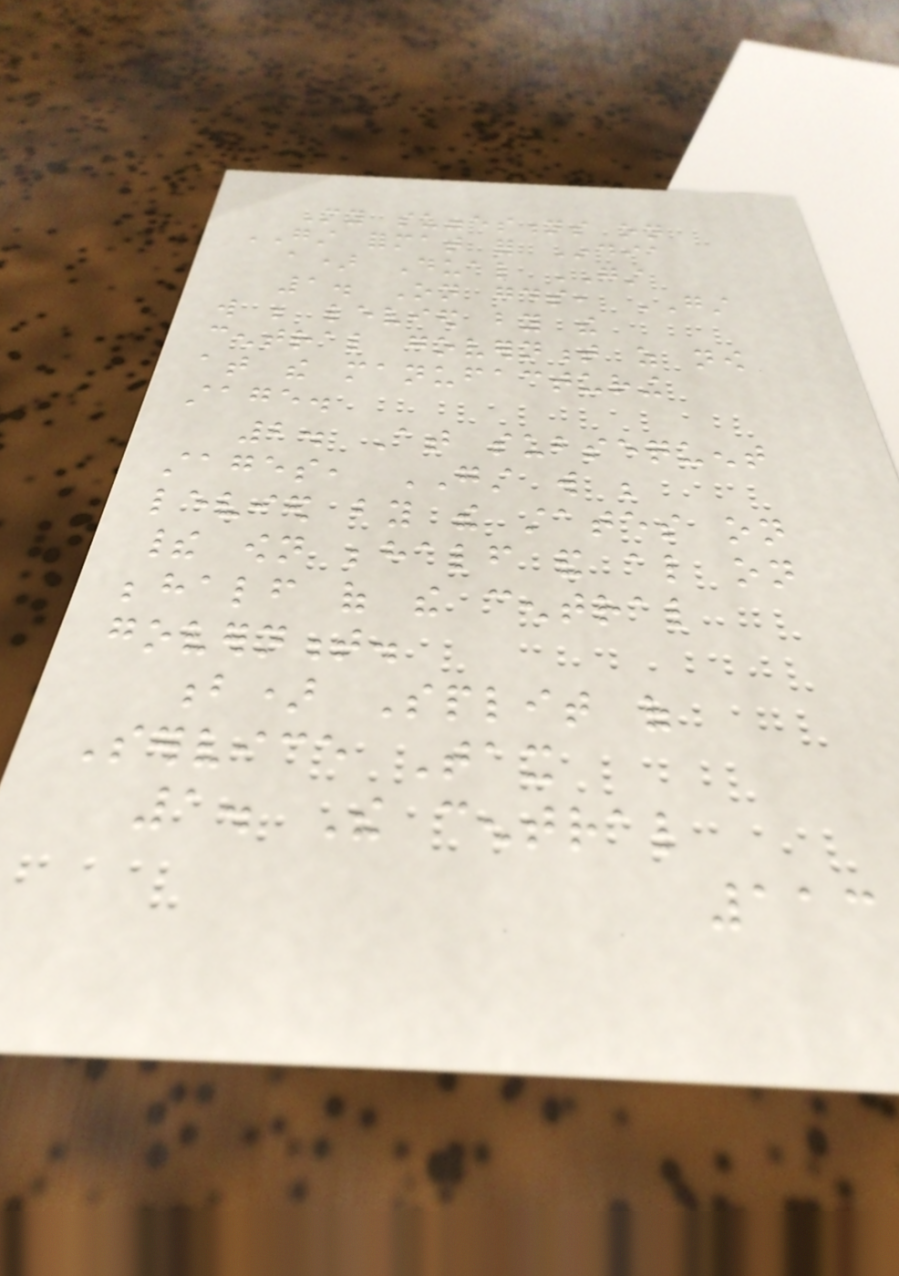My suggestions on
GST format for India
a) Dual GST
1. On goods, GST
will be levied by the
central government as now
at the manufacturing
stage.
2. At subsequent
stages, GST will be
levied by the states on
their own behalf and also on
behalf of the central
government.
b) Split of
Service Tax
1. The central
113
